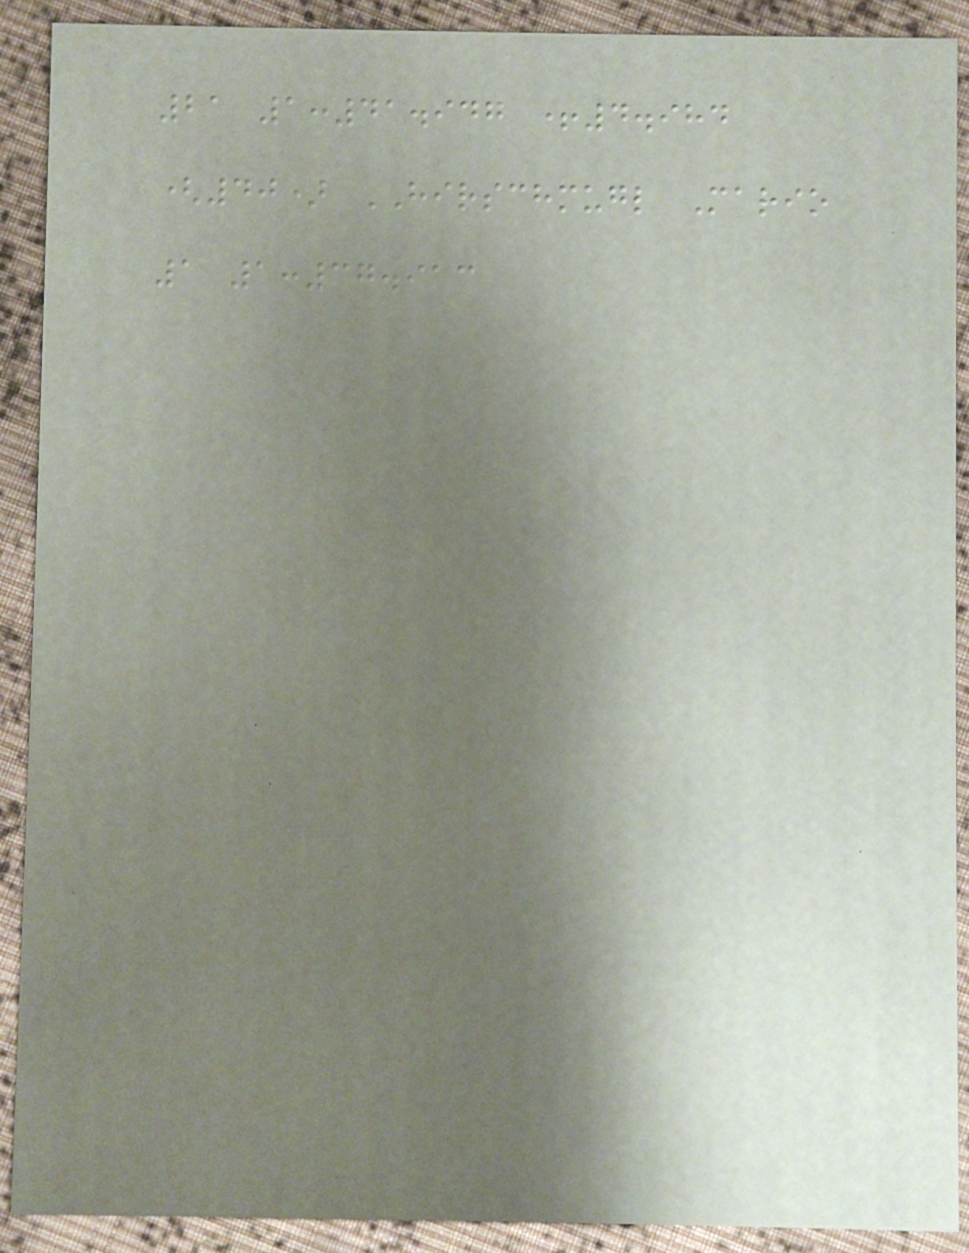21 1:41.947 +4.984
(40) HIRSCHMUGL Mario
1 1:37.913
